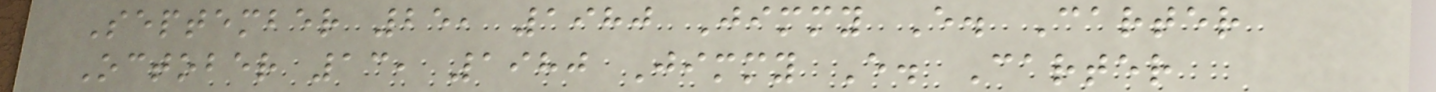September 25, 1980 Jimmy E. Carter
October 13, 1980 Jimmy E. Carter
